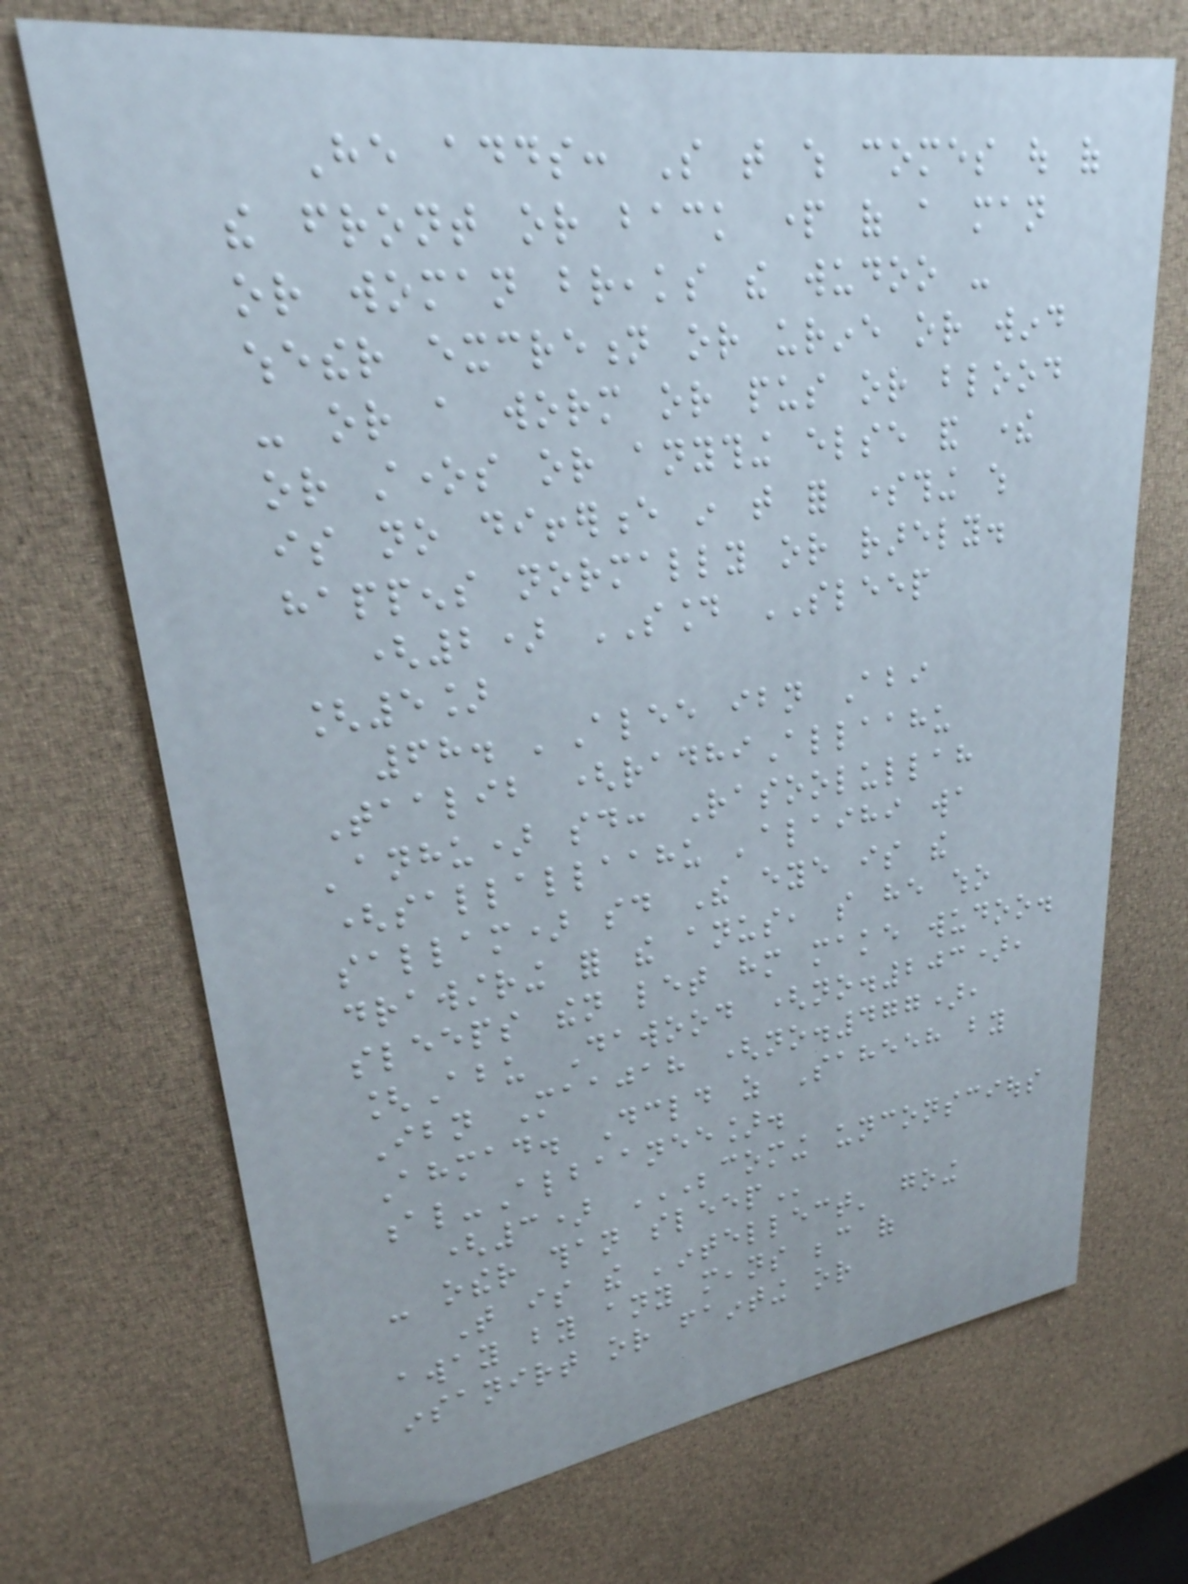He adds: So that which comes out of
the front or back part of a man
or woman breaks the wudoo -
whether excretion or urine or wind
- or a worm or pus or blood
or stones or anything else and there
is no difference in that for something which
happens normally or rarely.
(2) SOUND SLEEP
[5]
68. 'Alee ibn Abi
Taalib (radhiAllaahu
'anhu) said: Rasoolullah
(sallallaahu 'alaihi wa
sallam) said The eye is the
drawstring for the anus, so he who
sleeps then let him make wudoo.
[Abu Dawood (no.203),
Ibn Maajah (no.477),
Ahmad. Declared as Saheeh by
al-Albaanee].
(3) BECOMING UNCONSCIOUS
- OTHER THAN SLEEP
That is the 'intellect' going
away by any means because of
insanirt or fainting or
